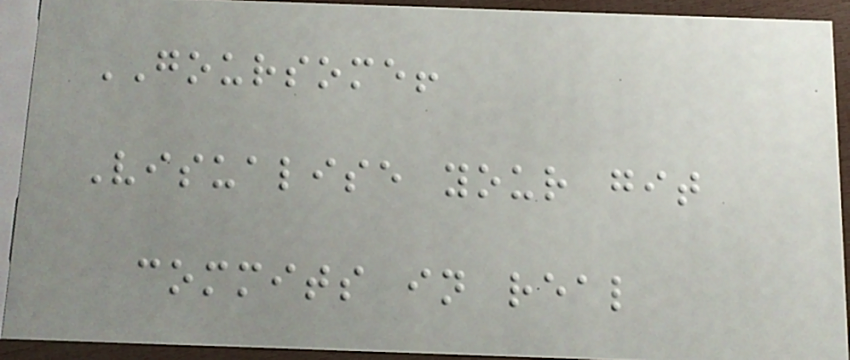GOURSOME!
Visualise your git
commits in real
